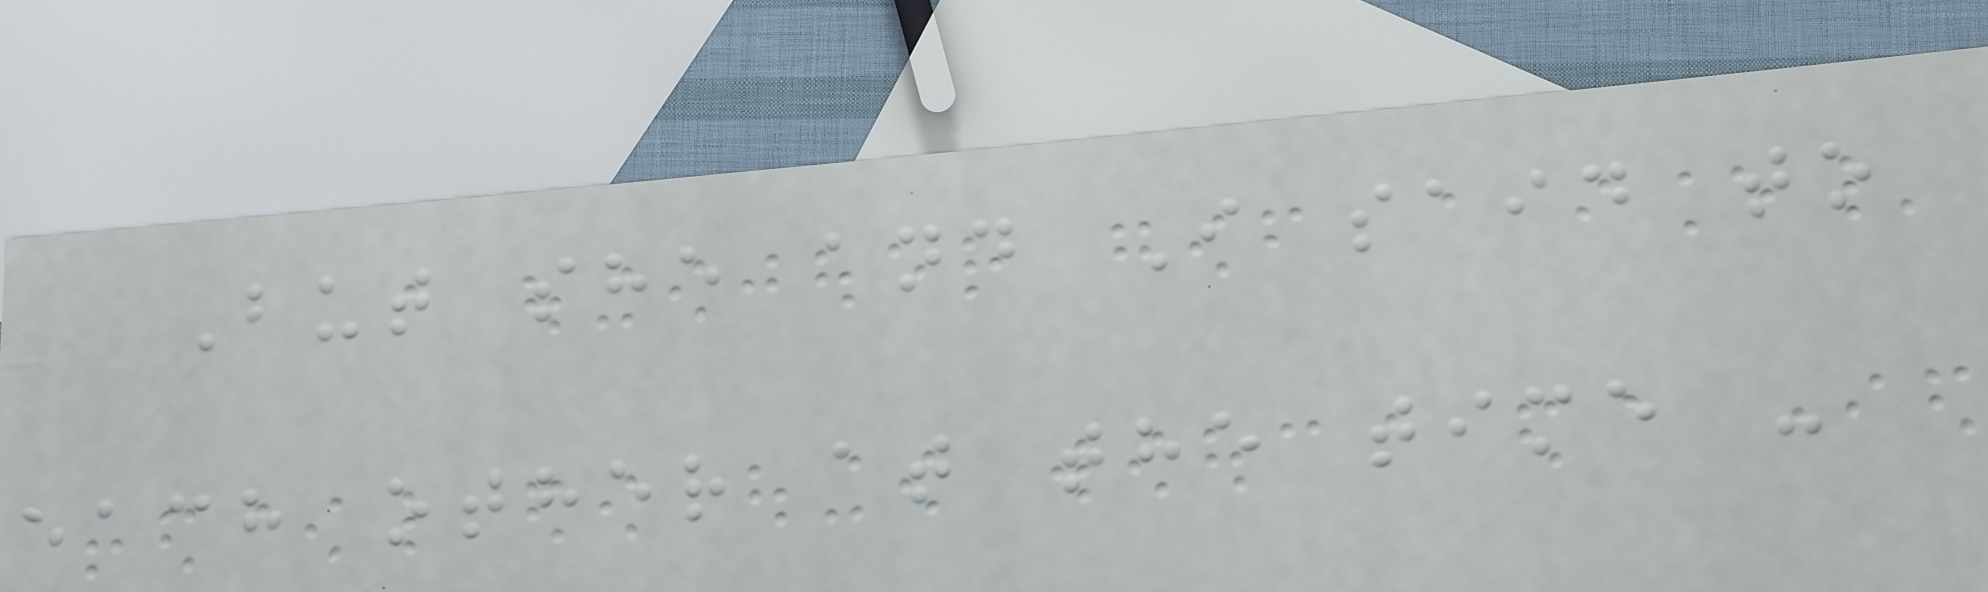But she and I said to
each other at the time -
